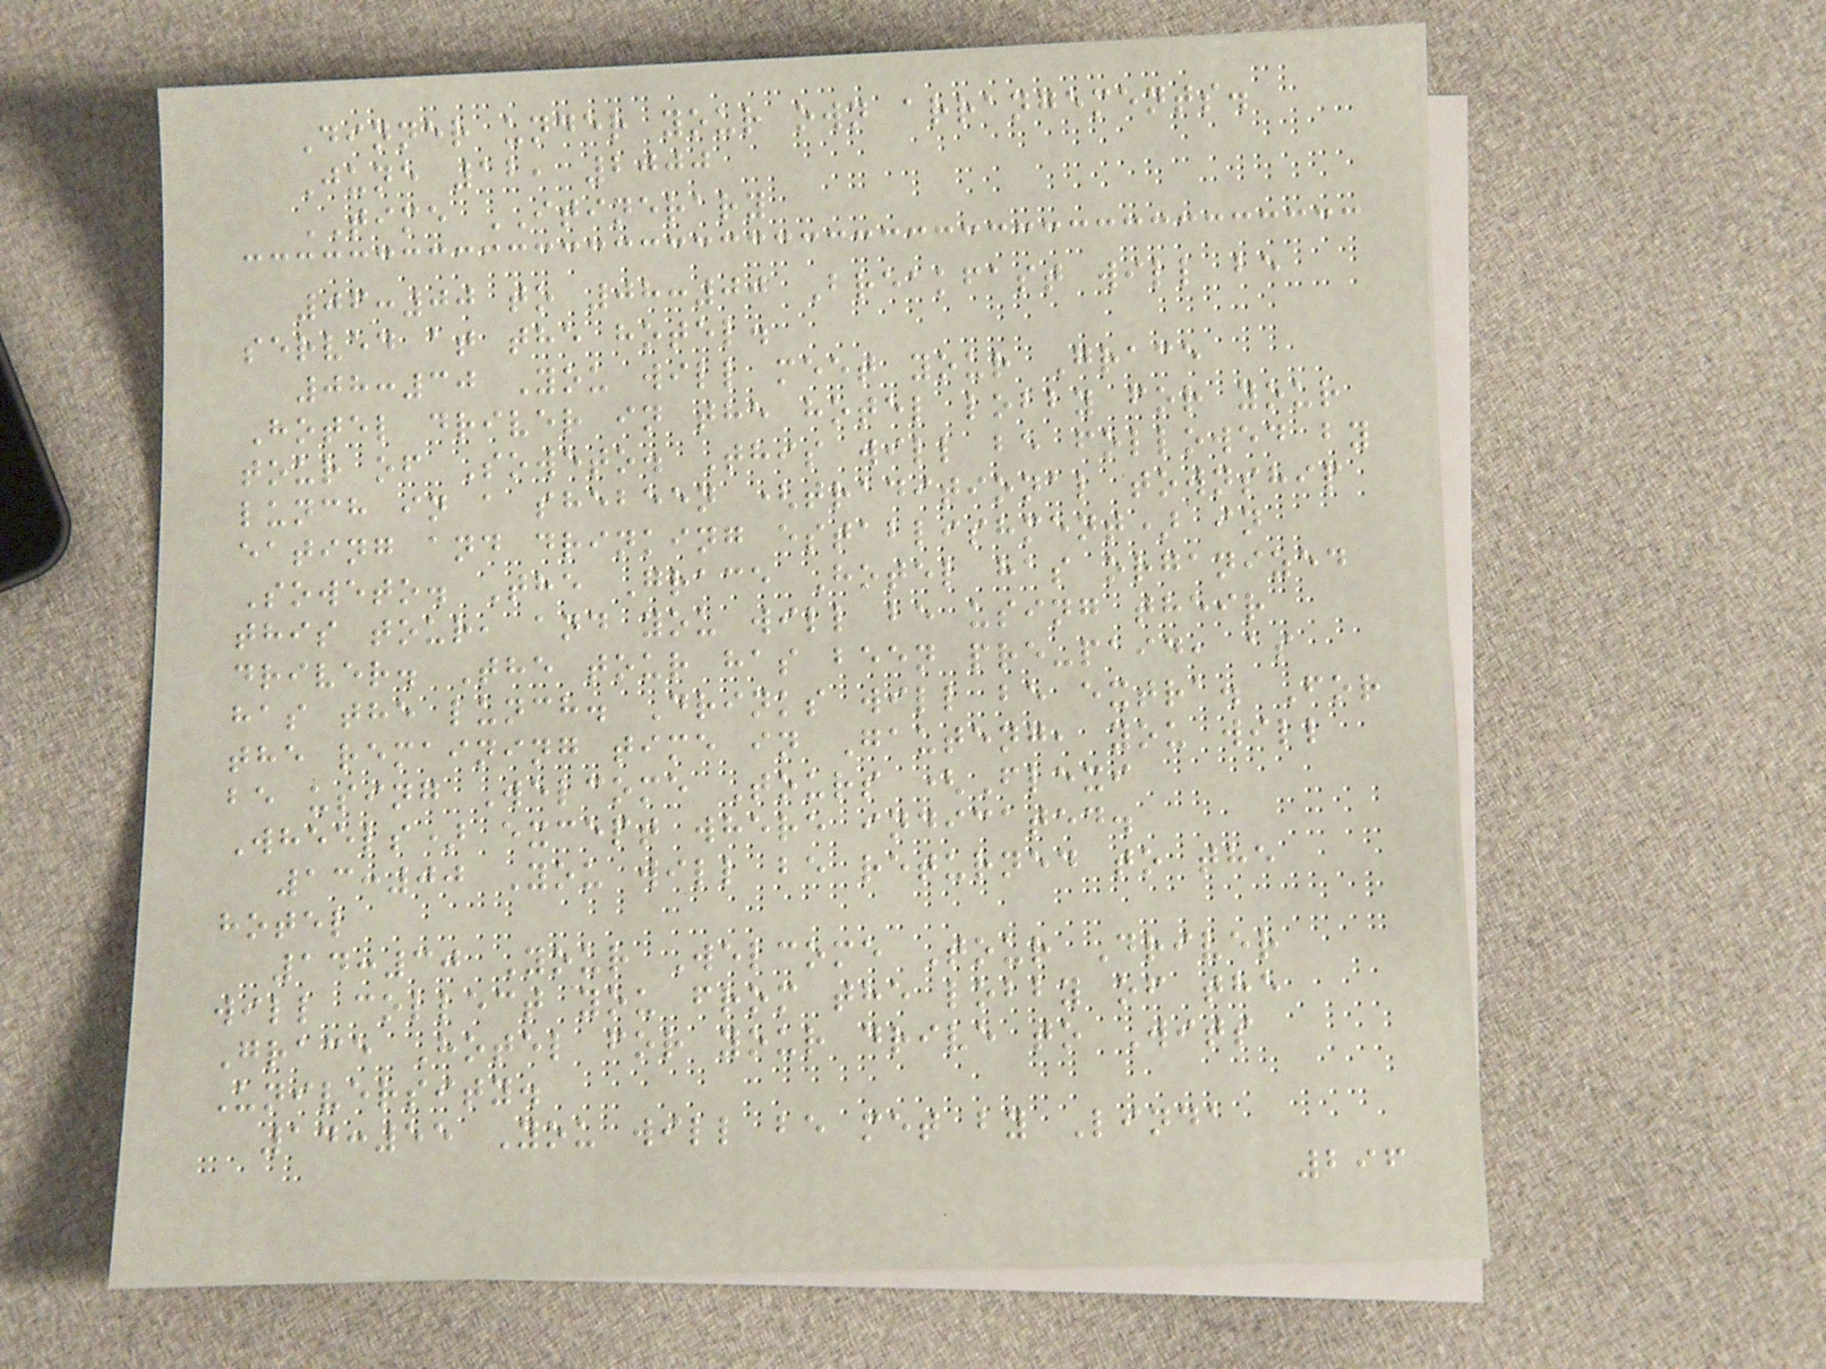Dinner under your own arrangements.
June 12, 2000
TIME ITINERARY
06:00 to 08:00 Breakfast will be
served at the hotel.
08:30 You will meet your Grace
Hotel driver in the hotel lobby for your
tour of Soweto. This will be followed by
lunch in a shebeen (traditional township
eating and drinking establishment) in
Soweto. The Grace Hotel has organized
this tour, and you will be using their
driver. The tour has been pre-paid, as
has the lunch. Drinks will be extra. For
the remaining time in Gauteng, you will
be using Welcome Tours (Flexi
Wheels) except where indicated.
13:00 You will be returned to the
hotel
14:30 Your Welcome Tour Driver
will collect you from the lobby of the
Grace Hotel for your drive to Wits
University.
14:55 You will be met by Linda
296
